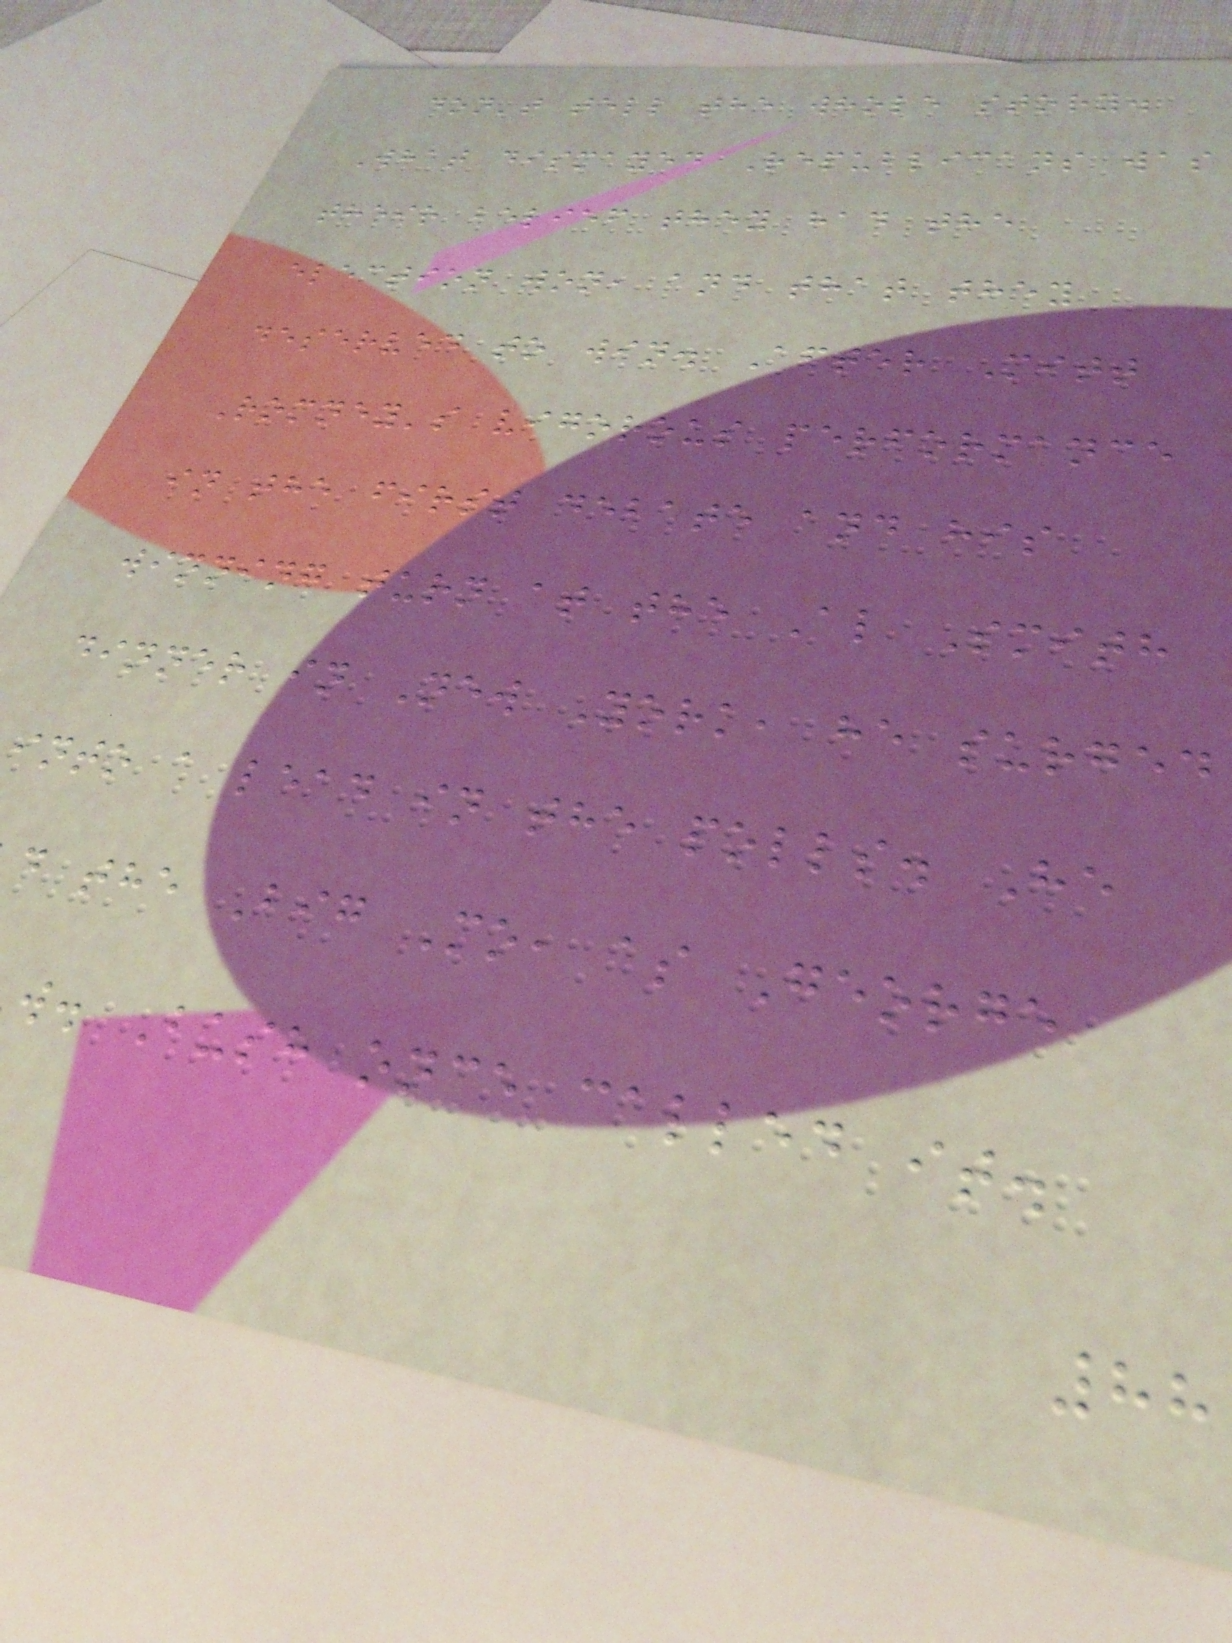don't tell the whole story.
What dismayed Republicans was
their belief they had the
election won, and that they
deserved to win. After Mitt
Romney's vigorous performance
in the first debate and his
winning turn at the Al Smith
dinner in New York, he surged
into a lead in the polls. He
d the Big Mo, as George
w. Bush once called it.
88
